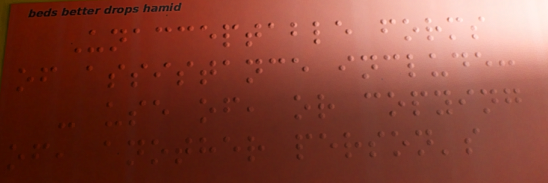Unacceptable forms
of assistance include:
- use of, or copying
of, another person's
